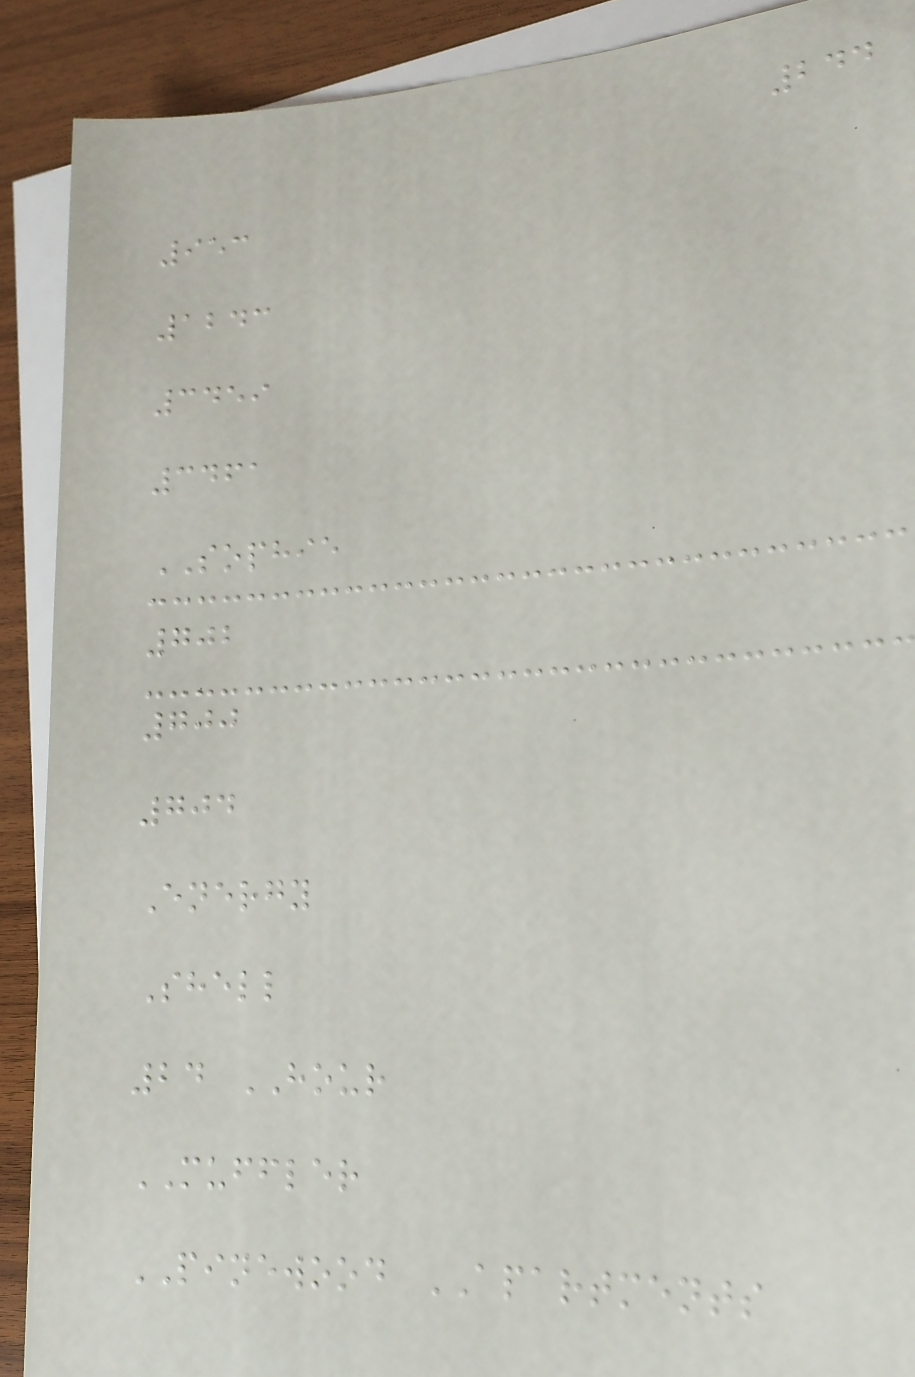244
953
1243
3459
3461
SOPHIE
702
700
704
Energy
Shell
24 HOUR
MUFFLER
PINEWOOD APARTMENTS
